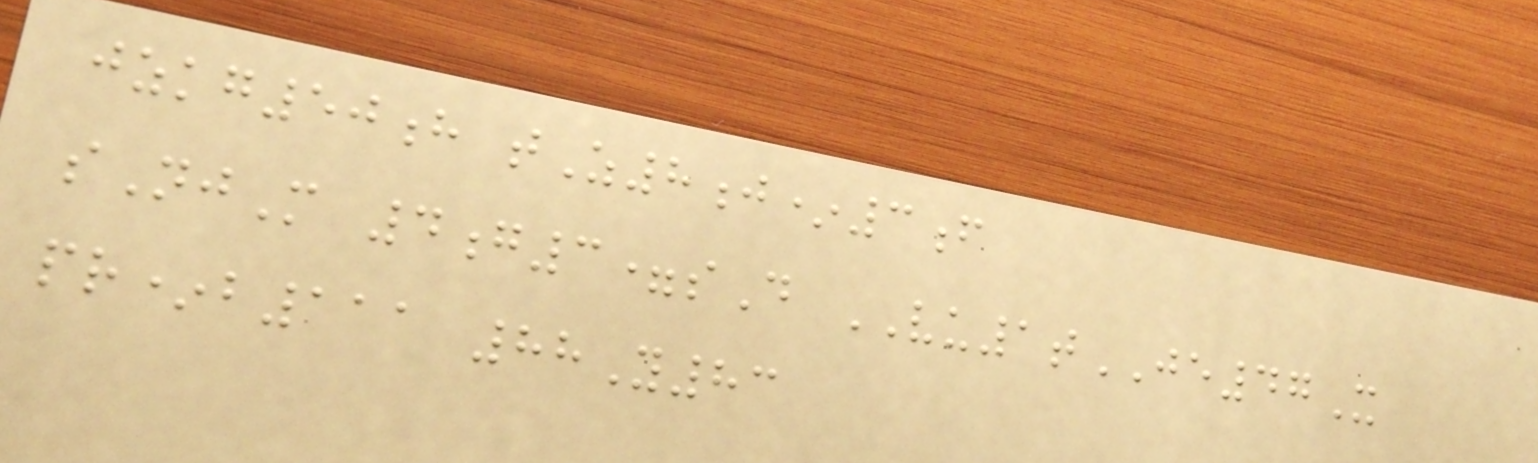jzkg50h tZ8j*3f
sNjM 4g3=sD VU1tJE47X
pr*b111 88Y83
